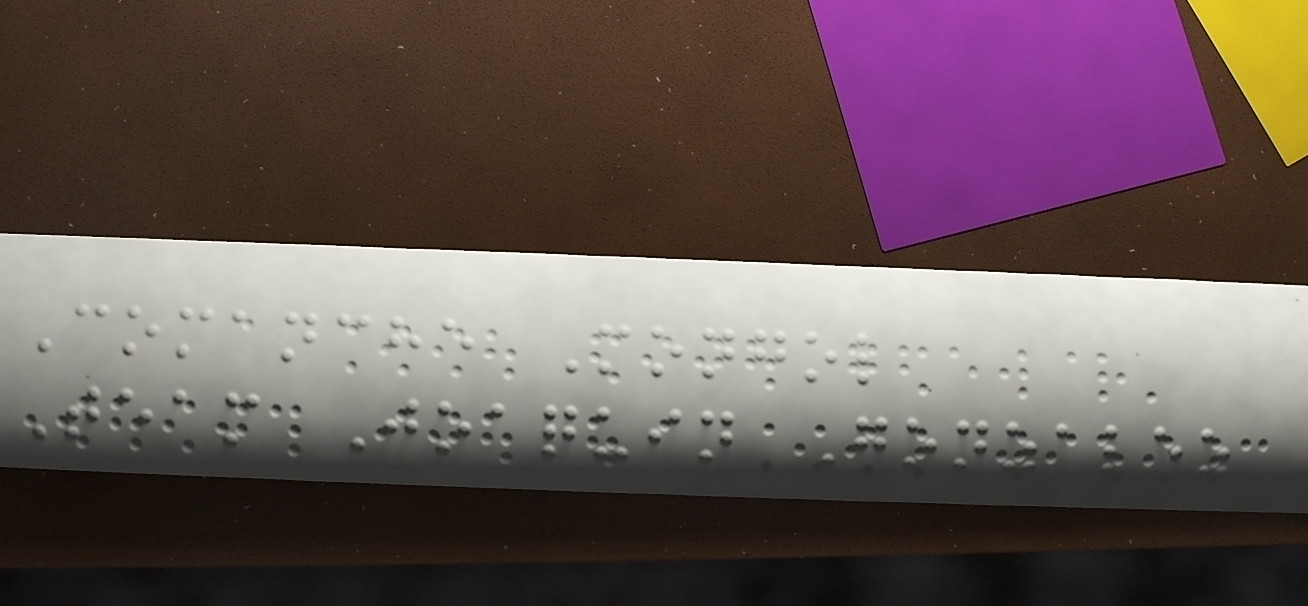Comanche Mongol
Team Joaquin Gonzalez
